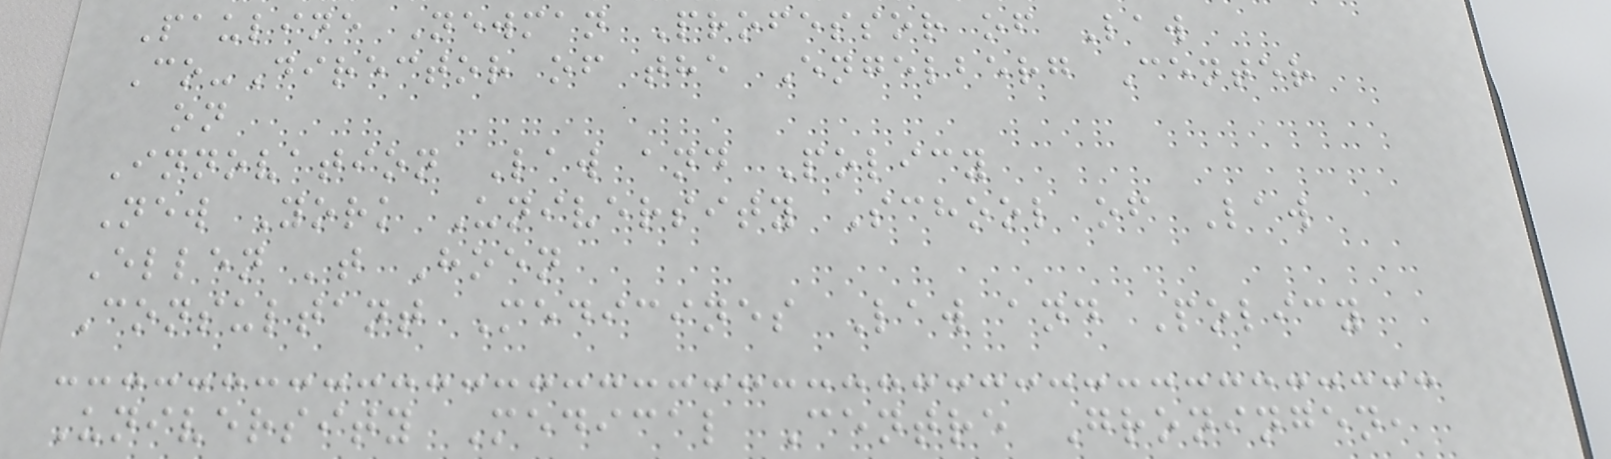Pauline Newman Professor of Law
Co-Director of the Engelberg Center
on
Innovation Law and Policy
New York University School of Law
Ellen 't Hoen
Consultant Medicines Law and Policy
University Medical Centre Groningen,
